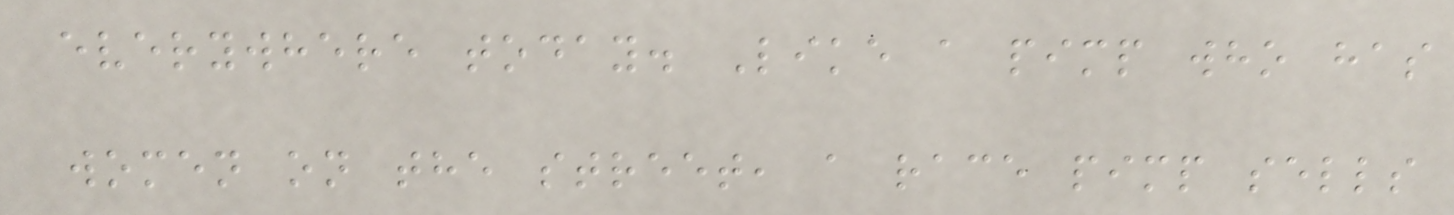everywhere today. Like a pimp who has
women on the street, a race pimp sells
